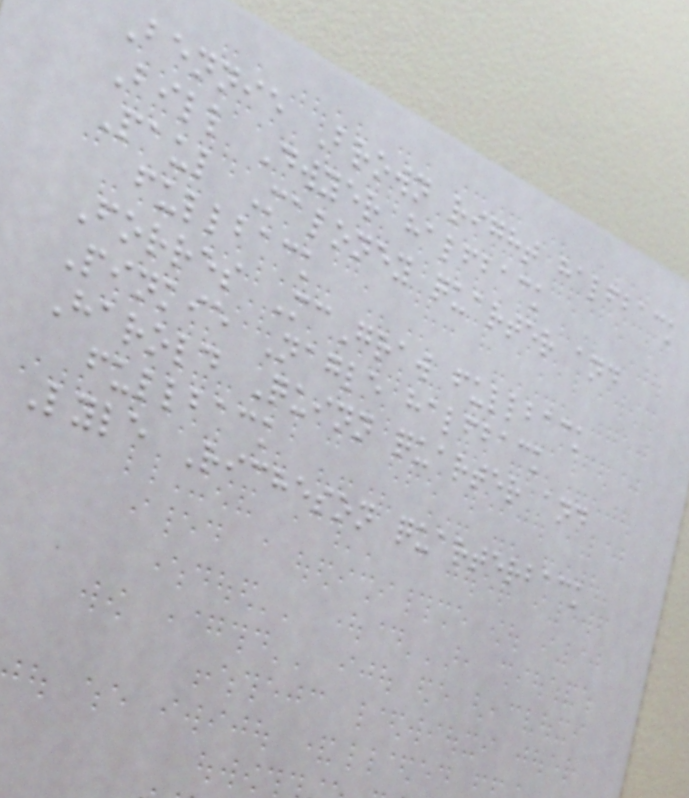Bennie Brown right halfback
Bill Dwyer halfback
Paul Maloney quarter and
fullback
Forres McGraw fullback
Pinkie Nagle halfback
Harold Quinn quarter and
fullback
Lyle Richeson quarterback
